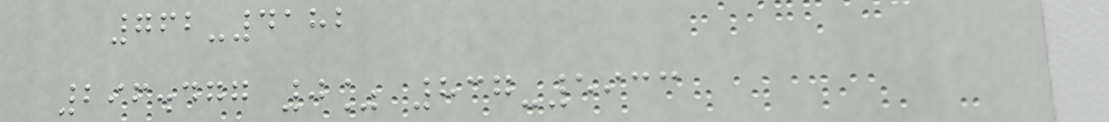762-4182
296.477 0% 837-5933
